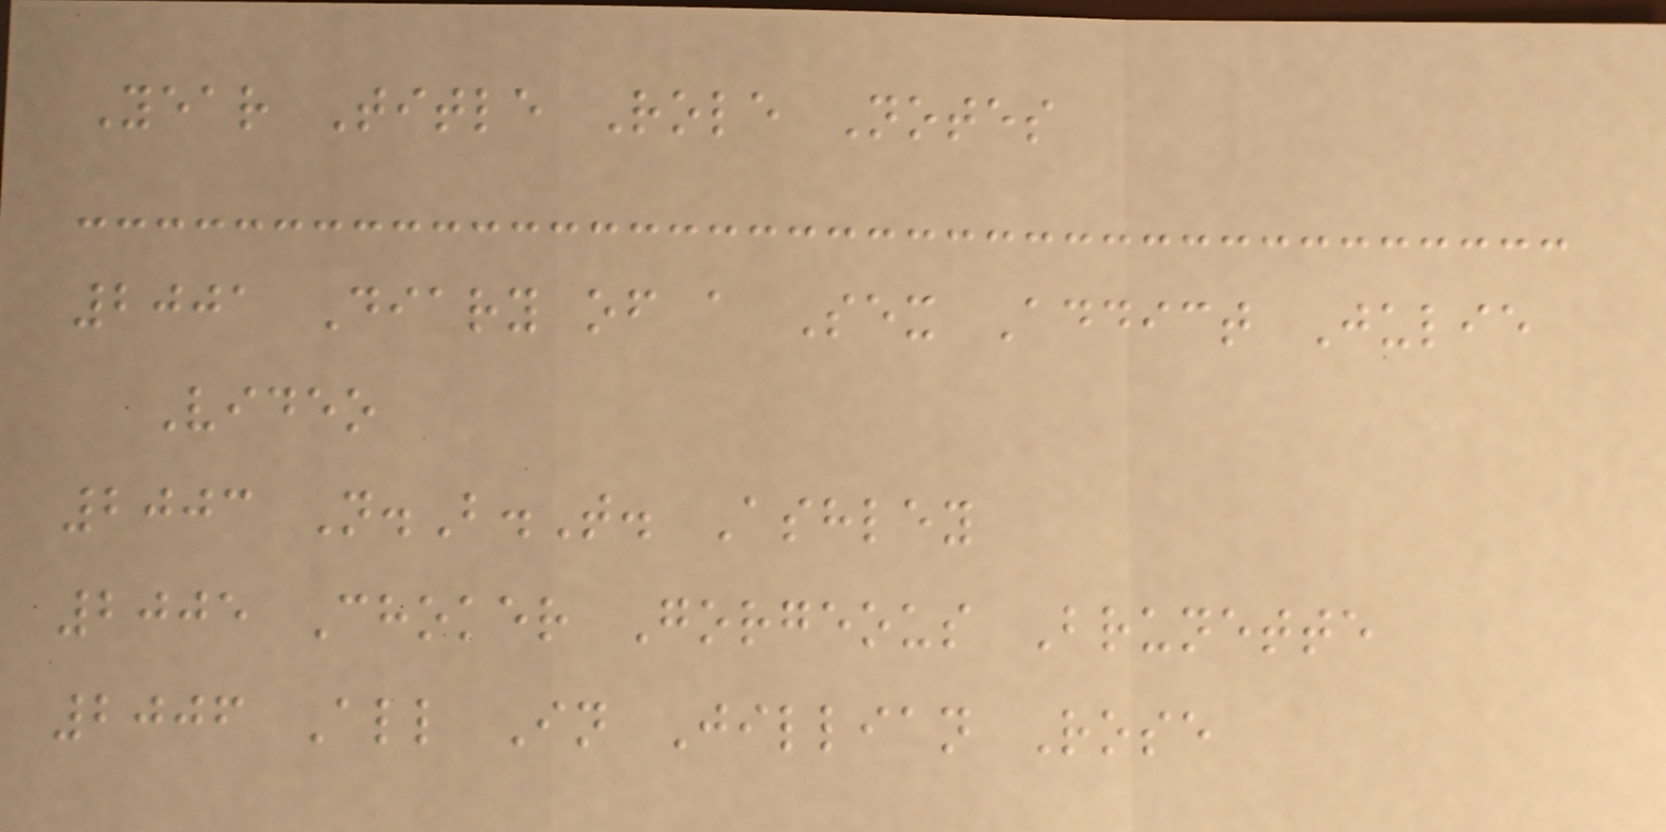Year Title Role Notes
2001 Diary of a Sex Addict Julie
Video
2003 N.B.T. Ashley
2005 Choker Gorgeous Brunette
2006 All In Jillian Rose
